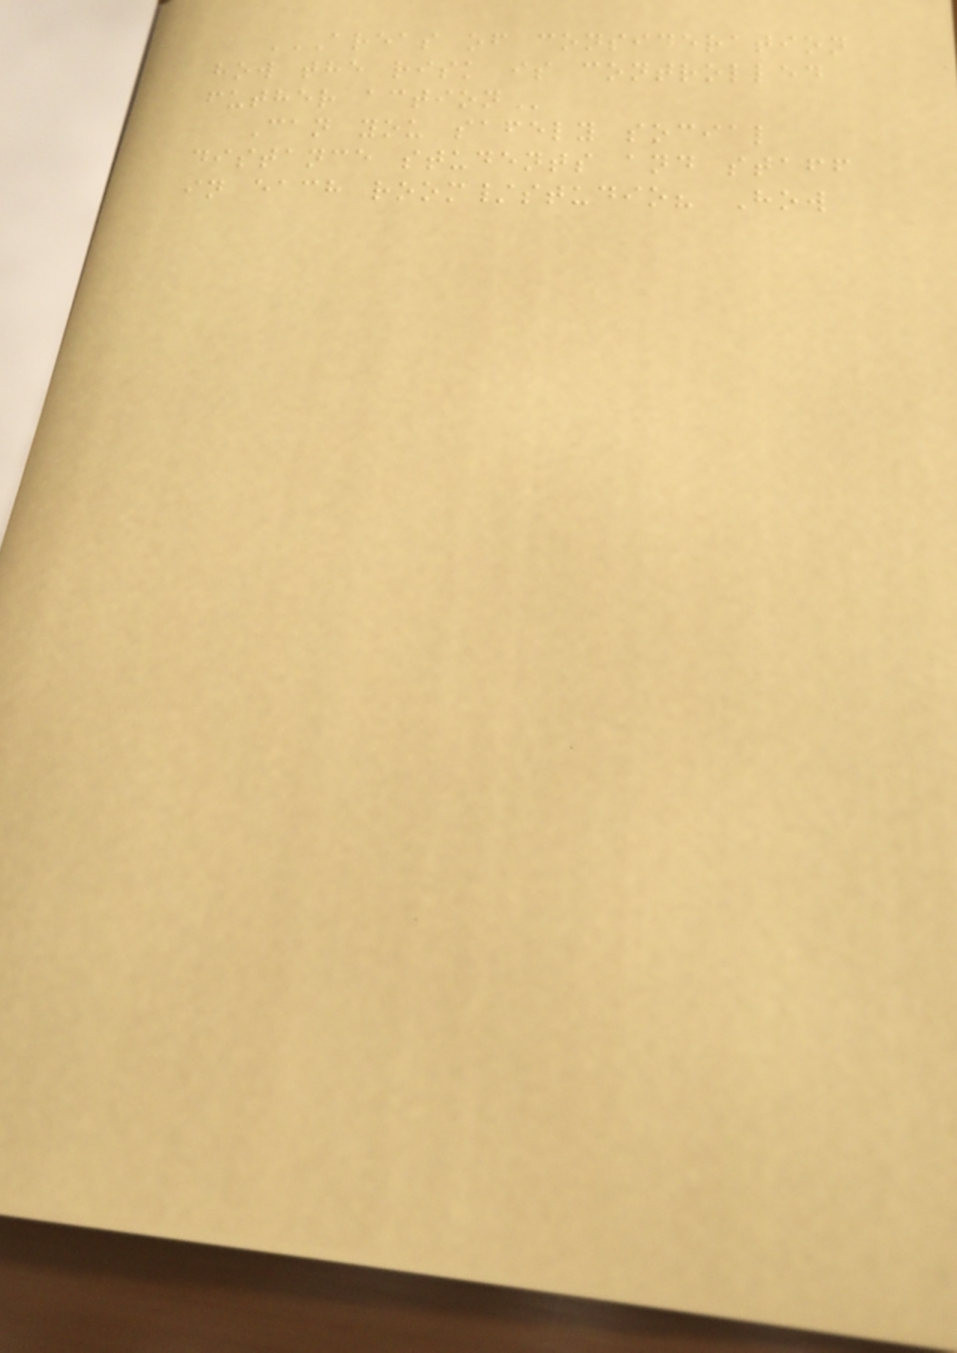AREAS OF CONSIDERATION
HOW THE RISK IS CONTROLLED
FUTHER ACTION
Can you safely social
distance students and staff
in each room/studio? How
